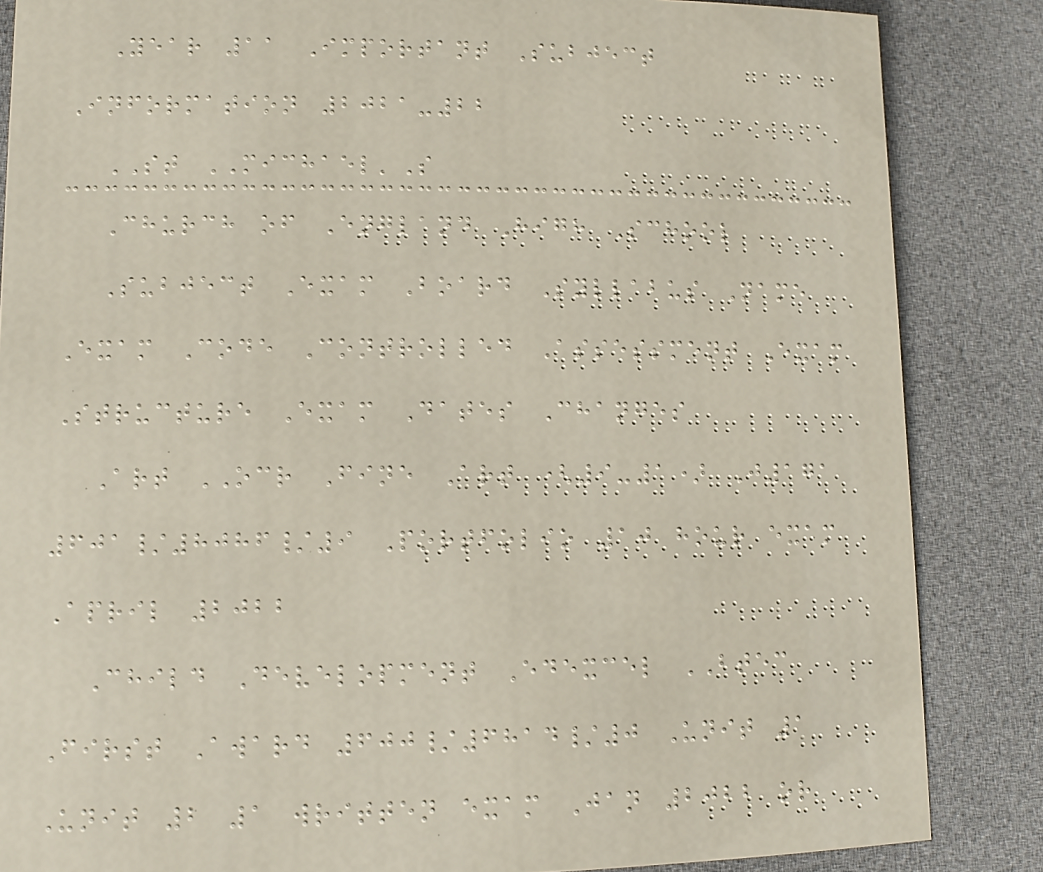Year 11 Important Subject
Information 2021-22
ST MICHAEL'S
Church of England High School
Subject Exam Board Syllabus Name
Exam Code Controlled Assessment Exam
Structure Exam Dates Changes
Art OCR Fine Art (9-1) J171
601/8086/9 Portfolio 10 hour exam
April 2022
Child Development Edexcel BTEC
First Award 600/6814/0 Unit 1
Unit 2 1 written exam Jan 2022 or
